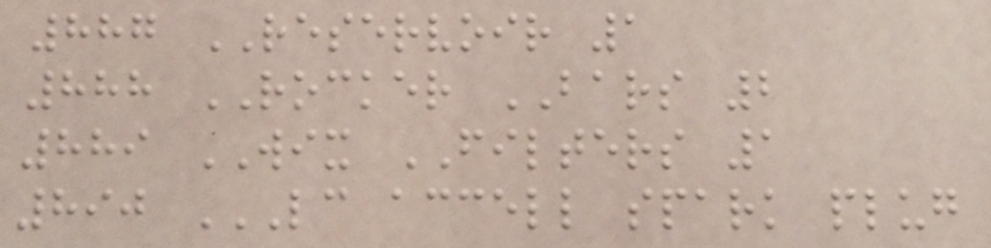887 RESERVOIR 1
888 ROCKER BARS 2
889 WIX FILTERS 1
890 LC ACCELL SPARK PLUG
